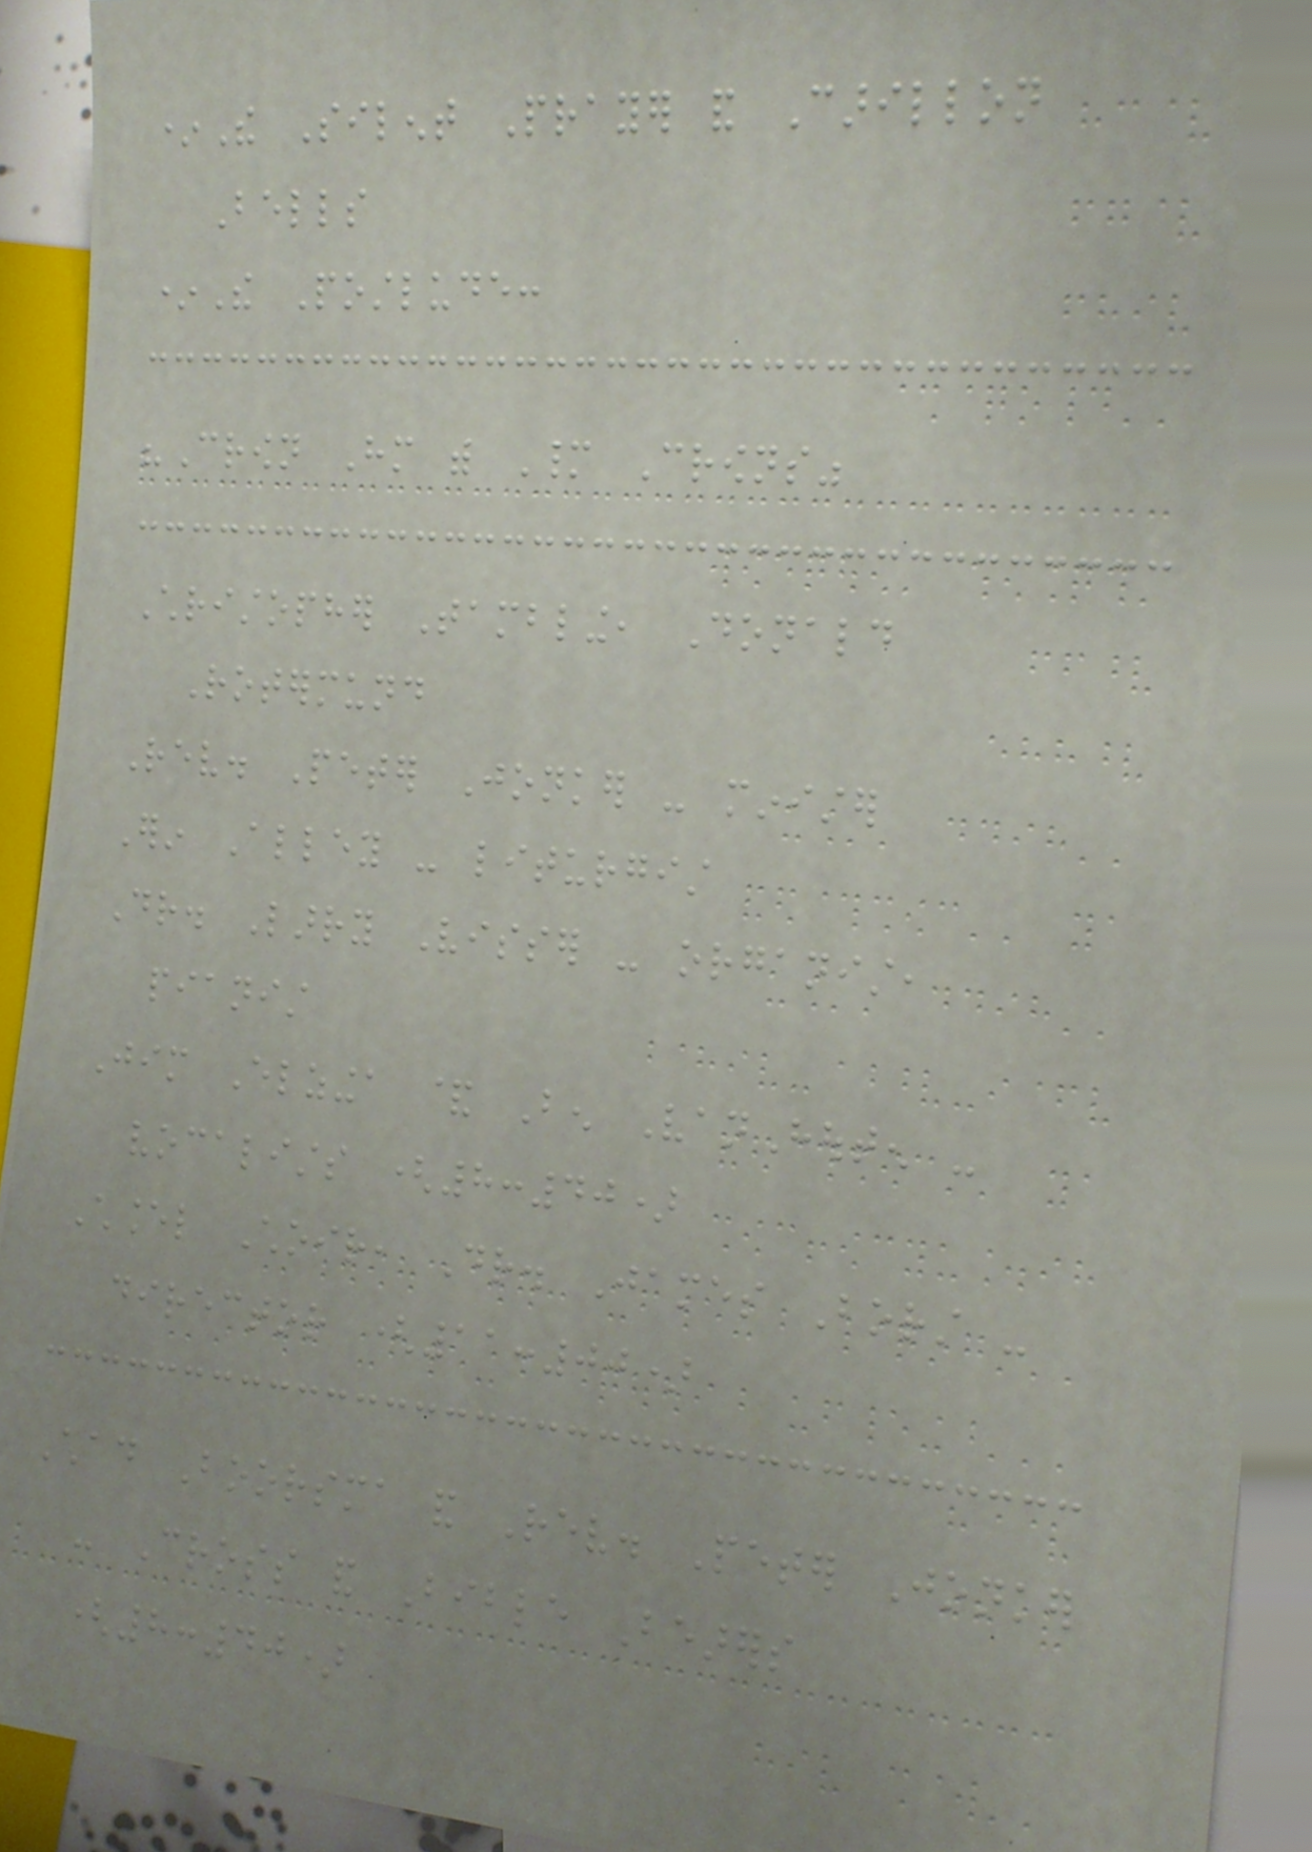*The Silent Prayer and Carillon
Bells
*The Postlude:
"Crown Him with Many Crowns"
Christopher Tambling, Donald
Rotermund
Rev. Peter Jonker - minister
Erin Alley - liturgist
Dr. Larry Visser - organist,
pianist
Jim Elzinga & Ben VanHouten -
vocalists (8:40)
Chancel Choir, Dr. James Borst -
director (11:00)
Chad Boorsma and Rev. Peter Jonker
- Cross and Bible Bearers
(8:40)
